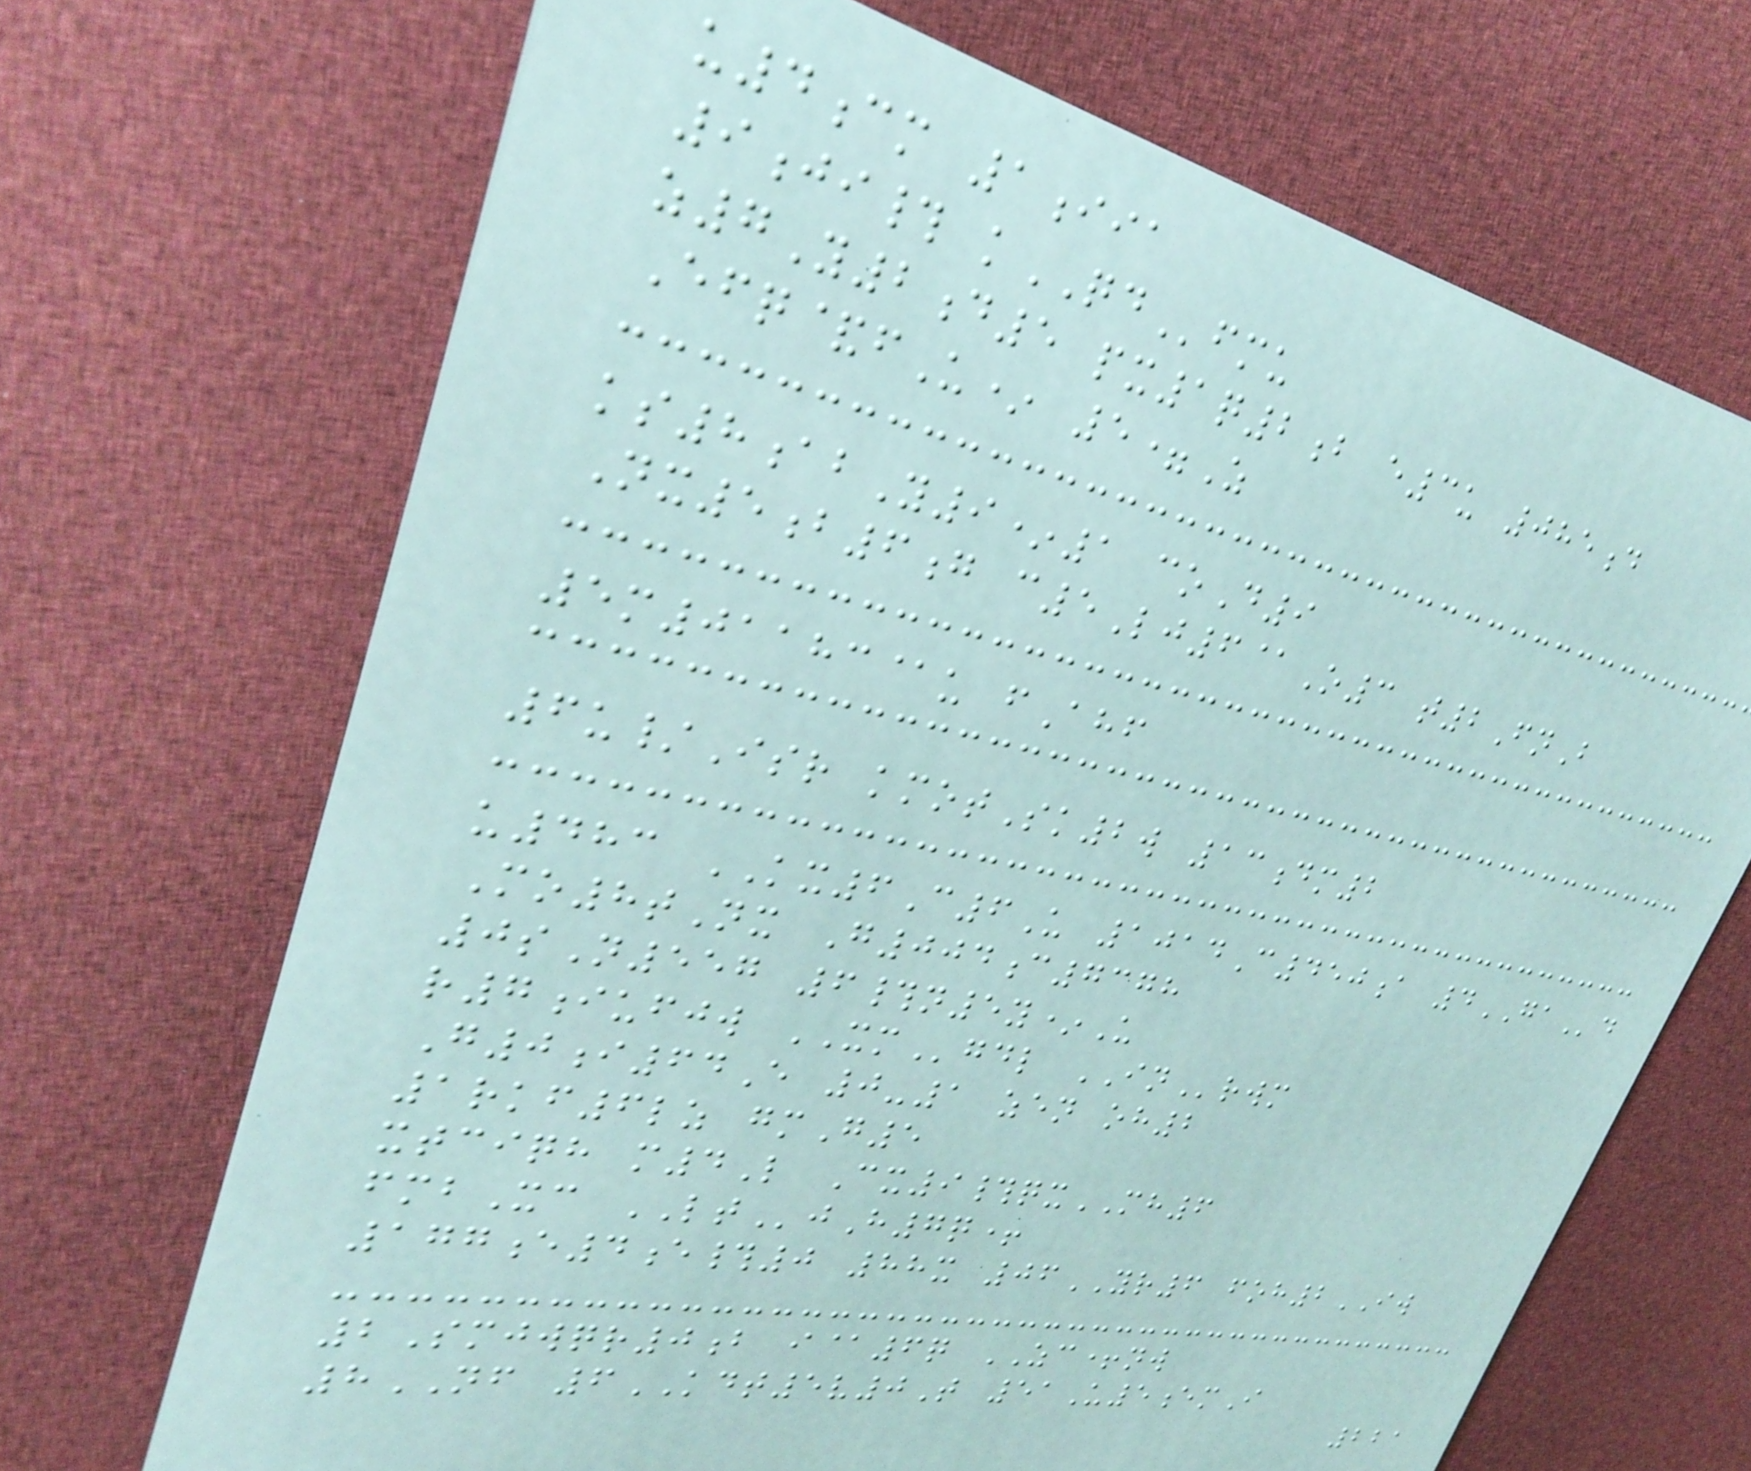u4cm 1iia
9ji# kQDfmu
z7Y2d5 px1q2b e3u 085d
Efq&fU* 5=Z
ks8abY9*1 coD9
Nx5b6g c5Lj6@O3 t2FnB
5m01183@u fAhf
6u/Isr kmotSk2w 13dm2
u483 KX6C6U 1014C450a 4GAd
Mo8tNx G004c7378
0sN557 6#n5y*U
r7iufjw XMgdl INrwm
G0i64E 0-1 zen oh2
1rkf6lz gmG5
xtciqh m4L Cx9#qxMH6
fmbXc LTjH7q+
177e4e#0 88x 06YR6 foh2IW
2Smjwqr0b i@6q ZC+nw
8NF 6KDT5v0T 51U5emI
221
